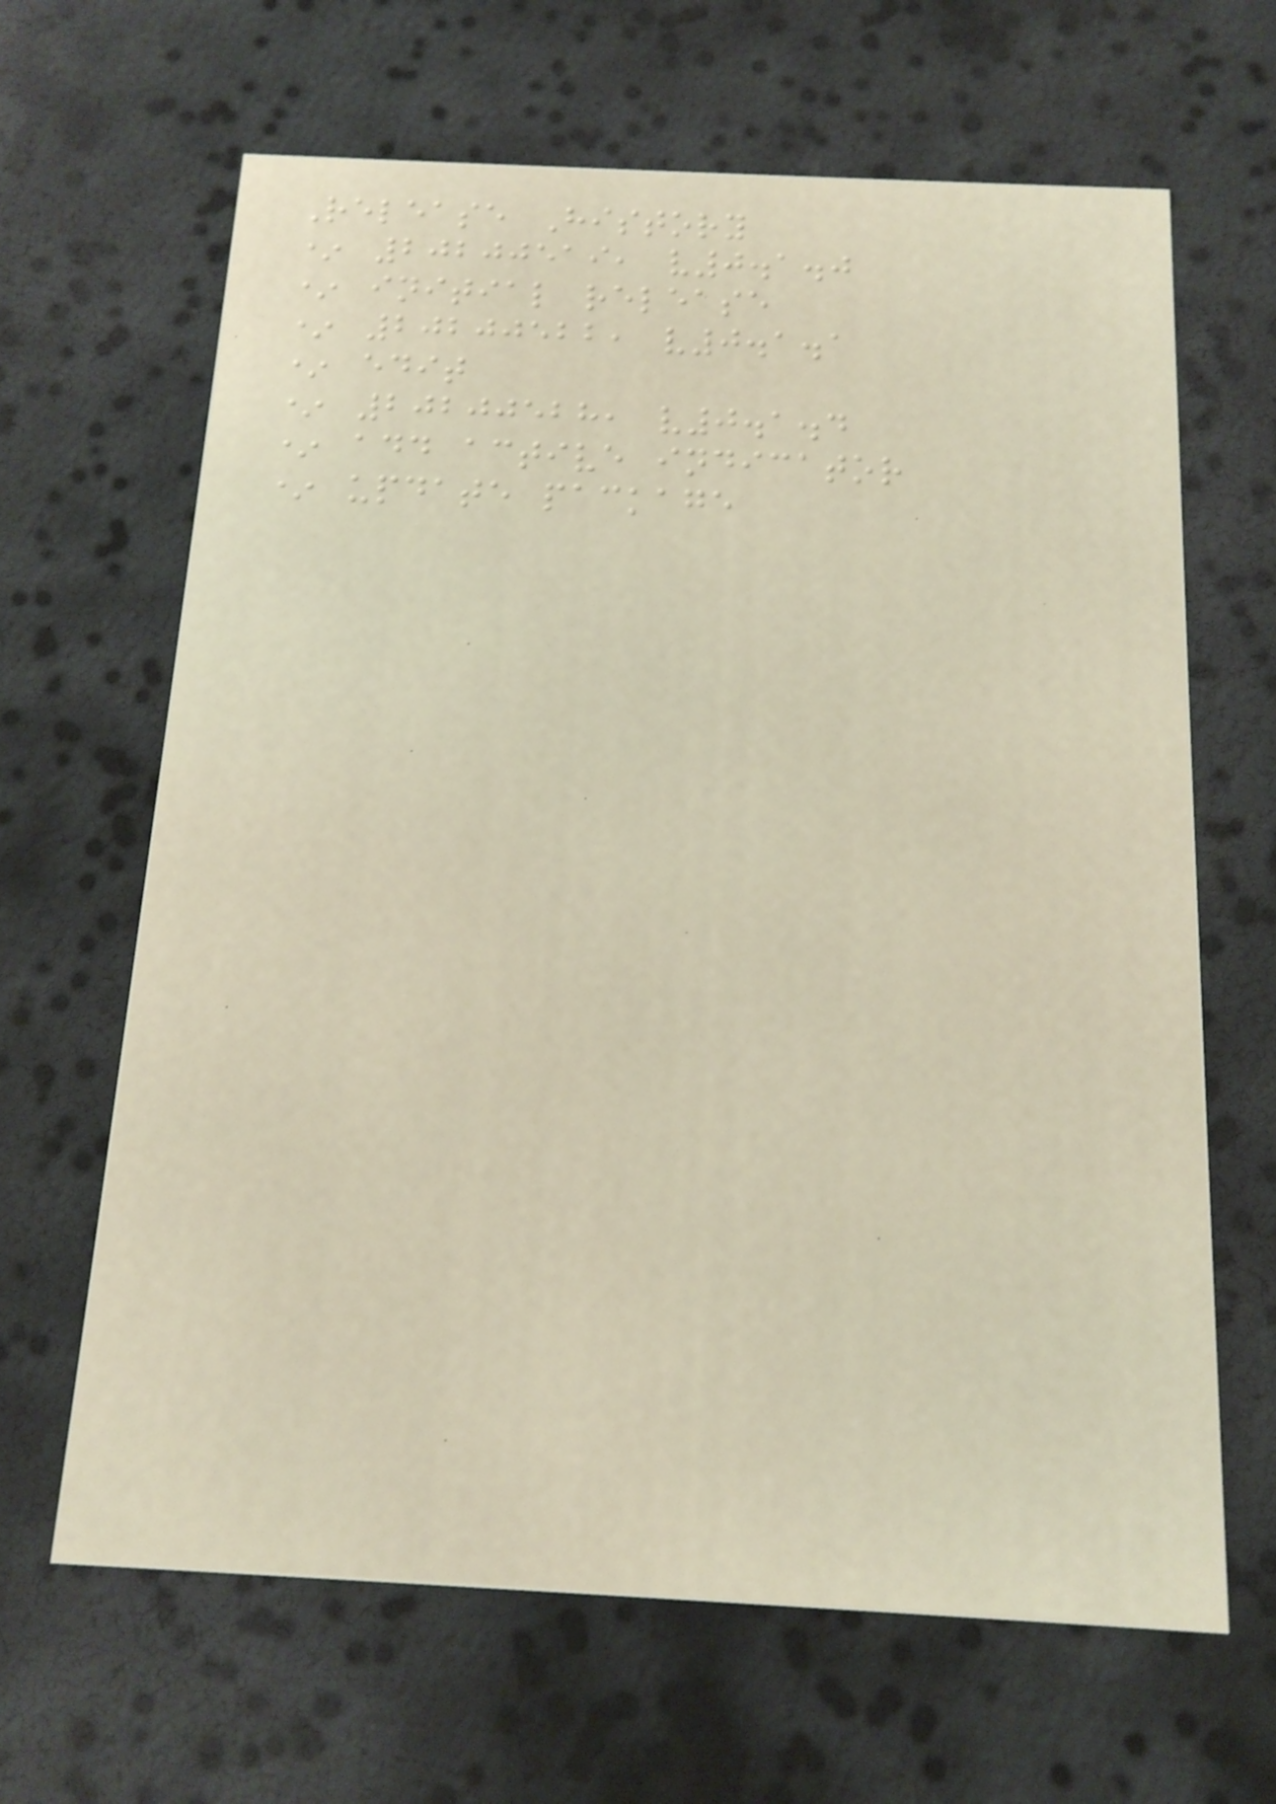Release History
* 20200519, v0.1.0
* initial release
* 20200522, v0.1.1
* edit
* 20200528, v0.1.4
* add active indicator
* update package
